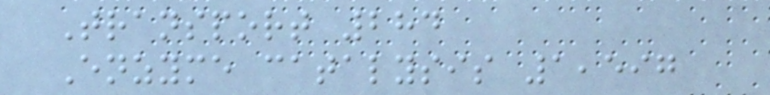Transport 284
Enzyme catalysis 1,597
